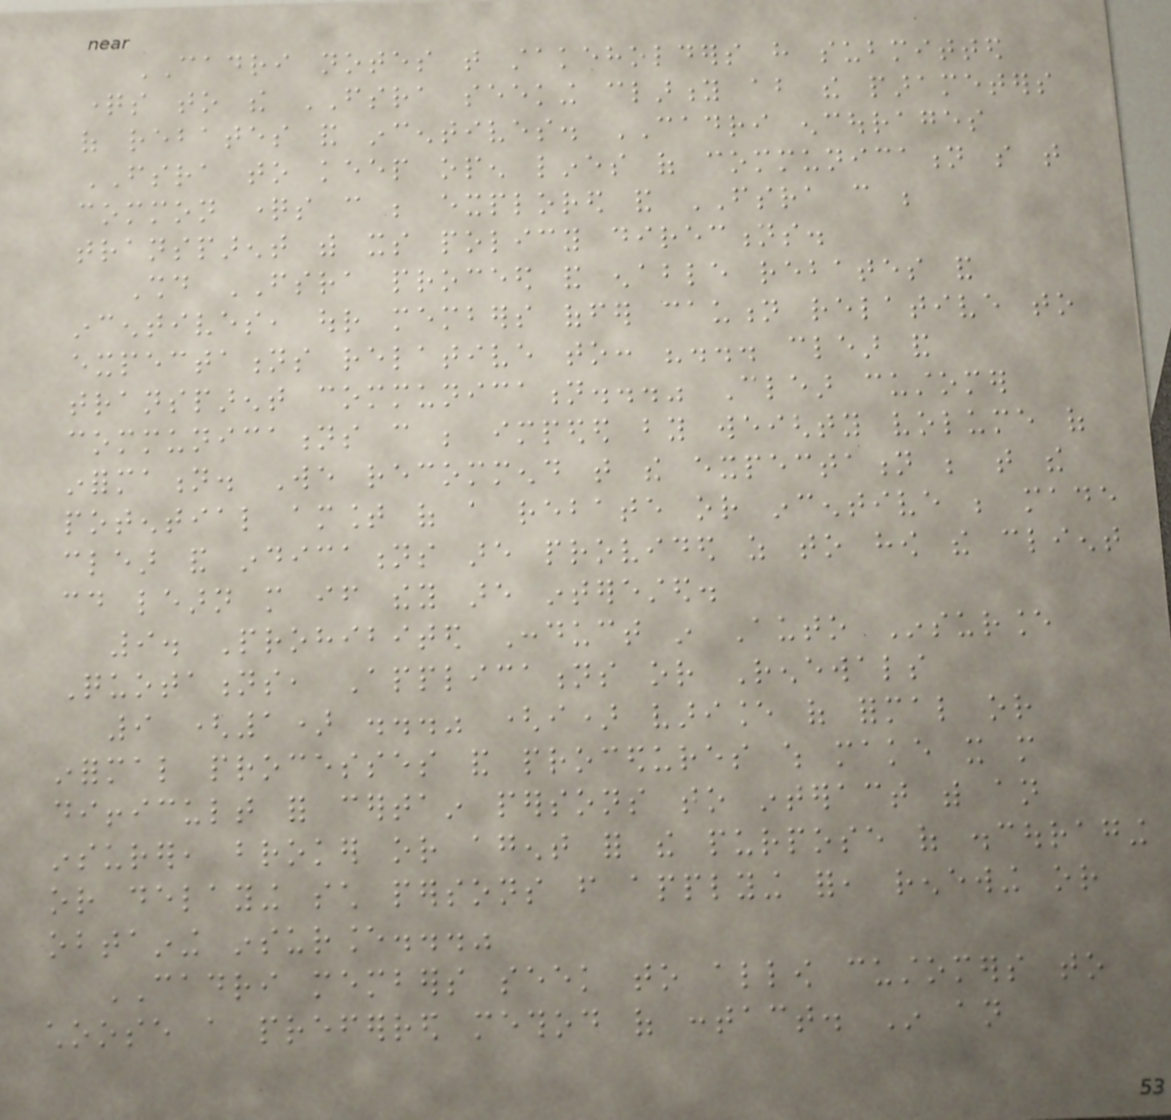CADRI notes that stakeholders have submitted
questions to the FSRA seeking clarity about the parameters
of rebates and incentives. CADRI encourages
FSRA to keep open lines of communication so that
common questions can be explored and FSRA can be
transparent with its policy directions.
Should FSRA proceed and enable rebates and
incentives, our members offer caution relative to
expectations relative to: "... clear and
transparent communication..." Clear customer
communications can be impeded by weighty volume of
information. We recommend that the expectation be that the
potential amount of a rebate or incentive be made
clear and indications are provided as to how the client
could learn more if they are interested.
9. Prohibited Conduct in Auto Insurance
Quotations, Applications or Renewals
9 (1) ..." (i) variance of formal or
informal processes and procedures which make it more
difficult for certain persons to interact with an
insurer, broker or agent for the purpose of discouraging
or delaying such persons from applying for, renewing or
obtaining insurance..."
CADRI members seek to allow customers to
choose a preferred method of contact. In an
